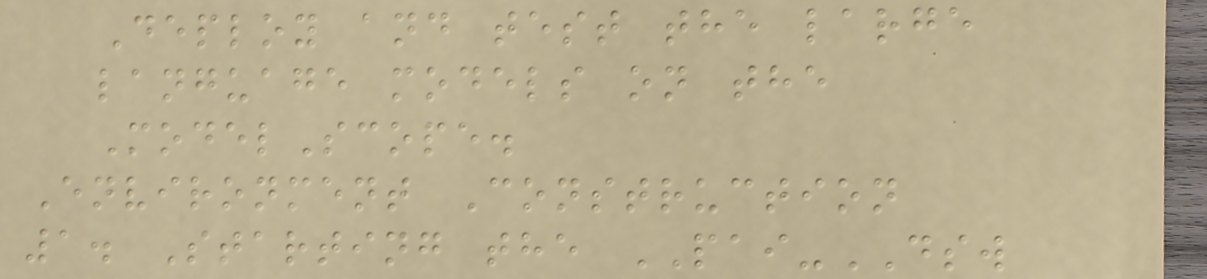Deploy and test the large
language models on the
ModelScope.
Environment Construction
1. Starting the PAI-DSW
